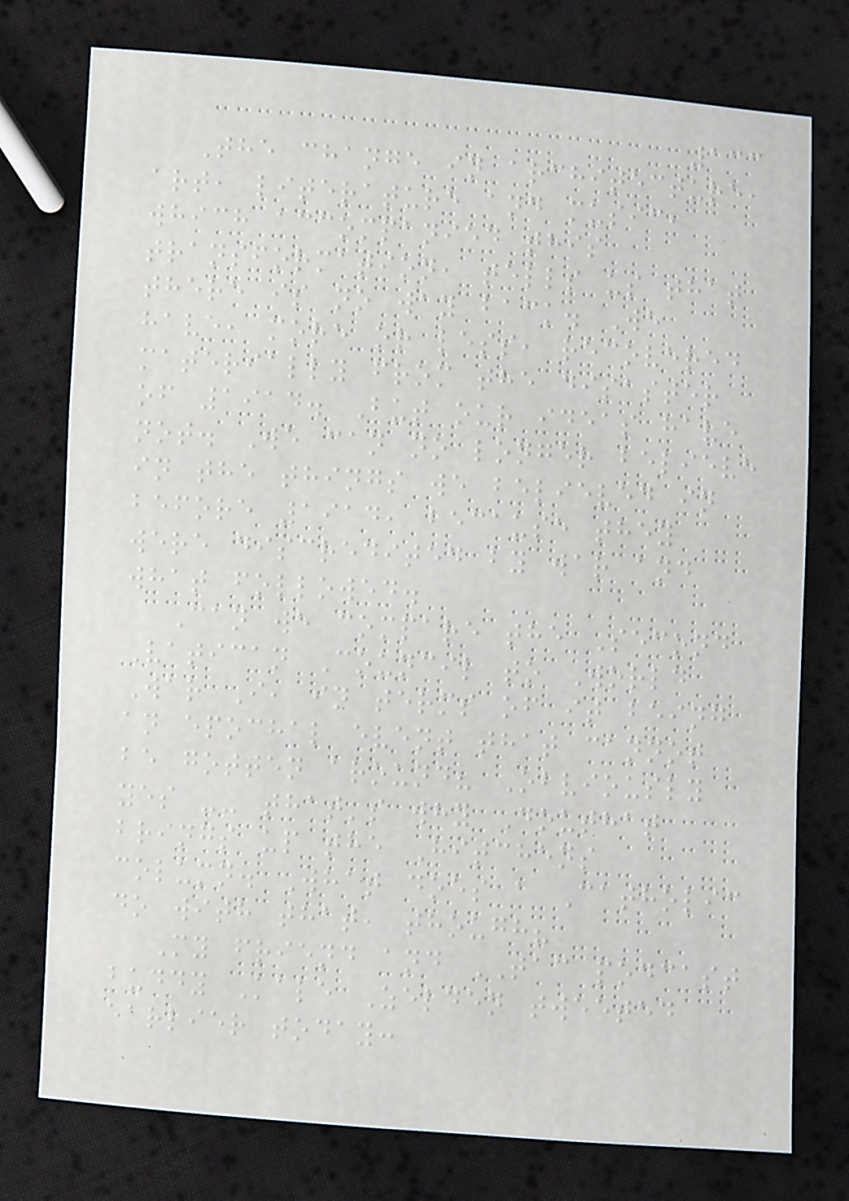133
The change in architecture,
art, literature and music,
which accompanied this
transformation, tells us that
there is no way back. We
have, more or less, recovered
materially from the disaster
of 1914. But our ideas have
not. We can no longer believe
in the things we believed in
before 1914, because they
were discredited by war and
what followed.
Can we compare the Second
Vatican Council to World
War I, in terms of it being
an epochal event that cannot
be gotten around? Obviously
yes -- that's why Douthat
brings up the Hitchens
column. What does a Catholic
do with that, though?
My friend and TAC podcast
buddy Kale Zelden tweeted
earlier today:
